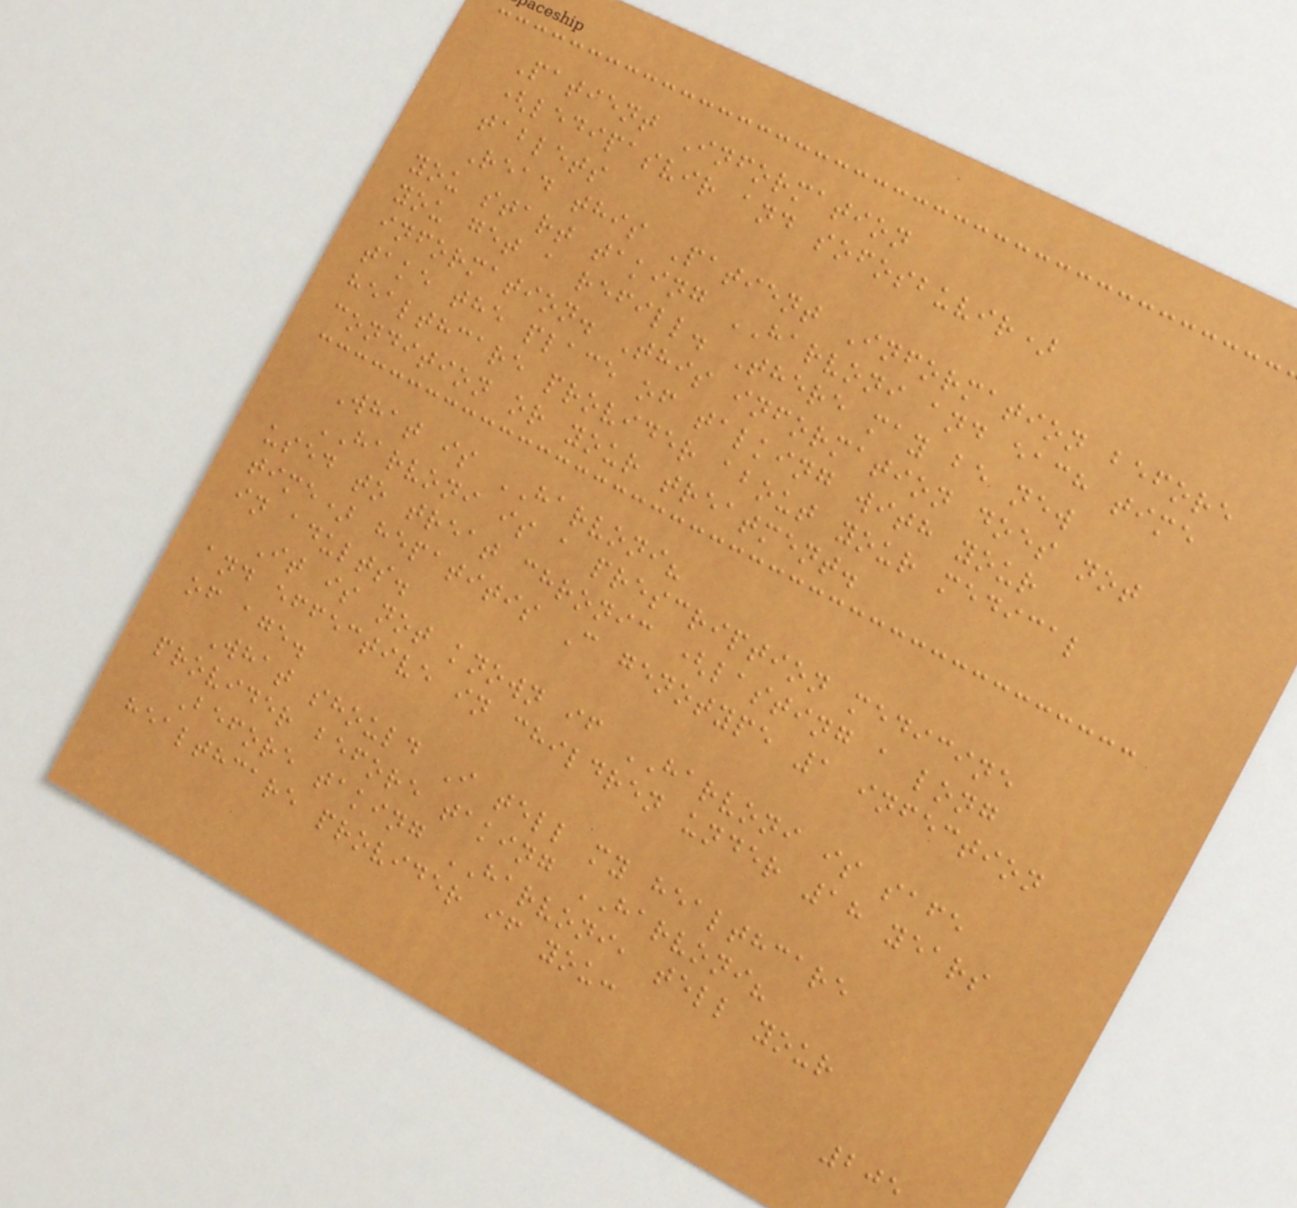Patient Information
(ledipasvir and sofosbuvir)
tablets
Read this Patient Information before
you start taking HARVONI and each time
you get a refill. There may be new
information. This information does not
take the place of talking with your
healthcare provider about your medical
condition or your treatment.
What is HARVONI?
HARVONI is a prescription medicine
used to treat chronic (lasting a long
time) hepatitis C genotype 1 infection
in adults.
It is not known if HARVONI is safe
and effective in children under 18 years
of age.
What should I tell my healthcare
provider before taking HARVONI?
Before taking HARVONI, tell your
healthcare provider if you:
205
